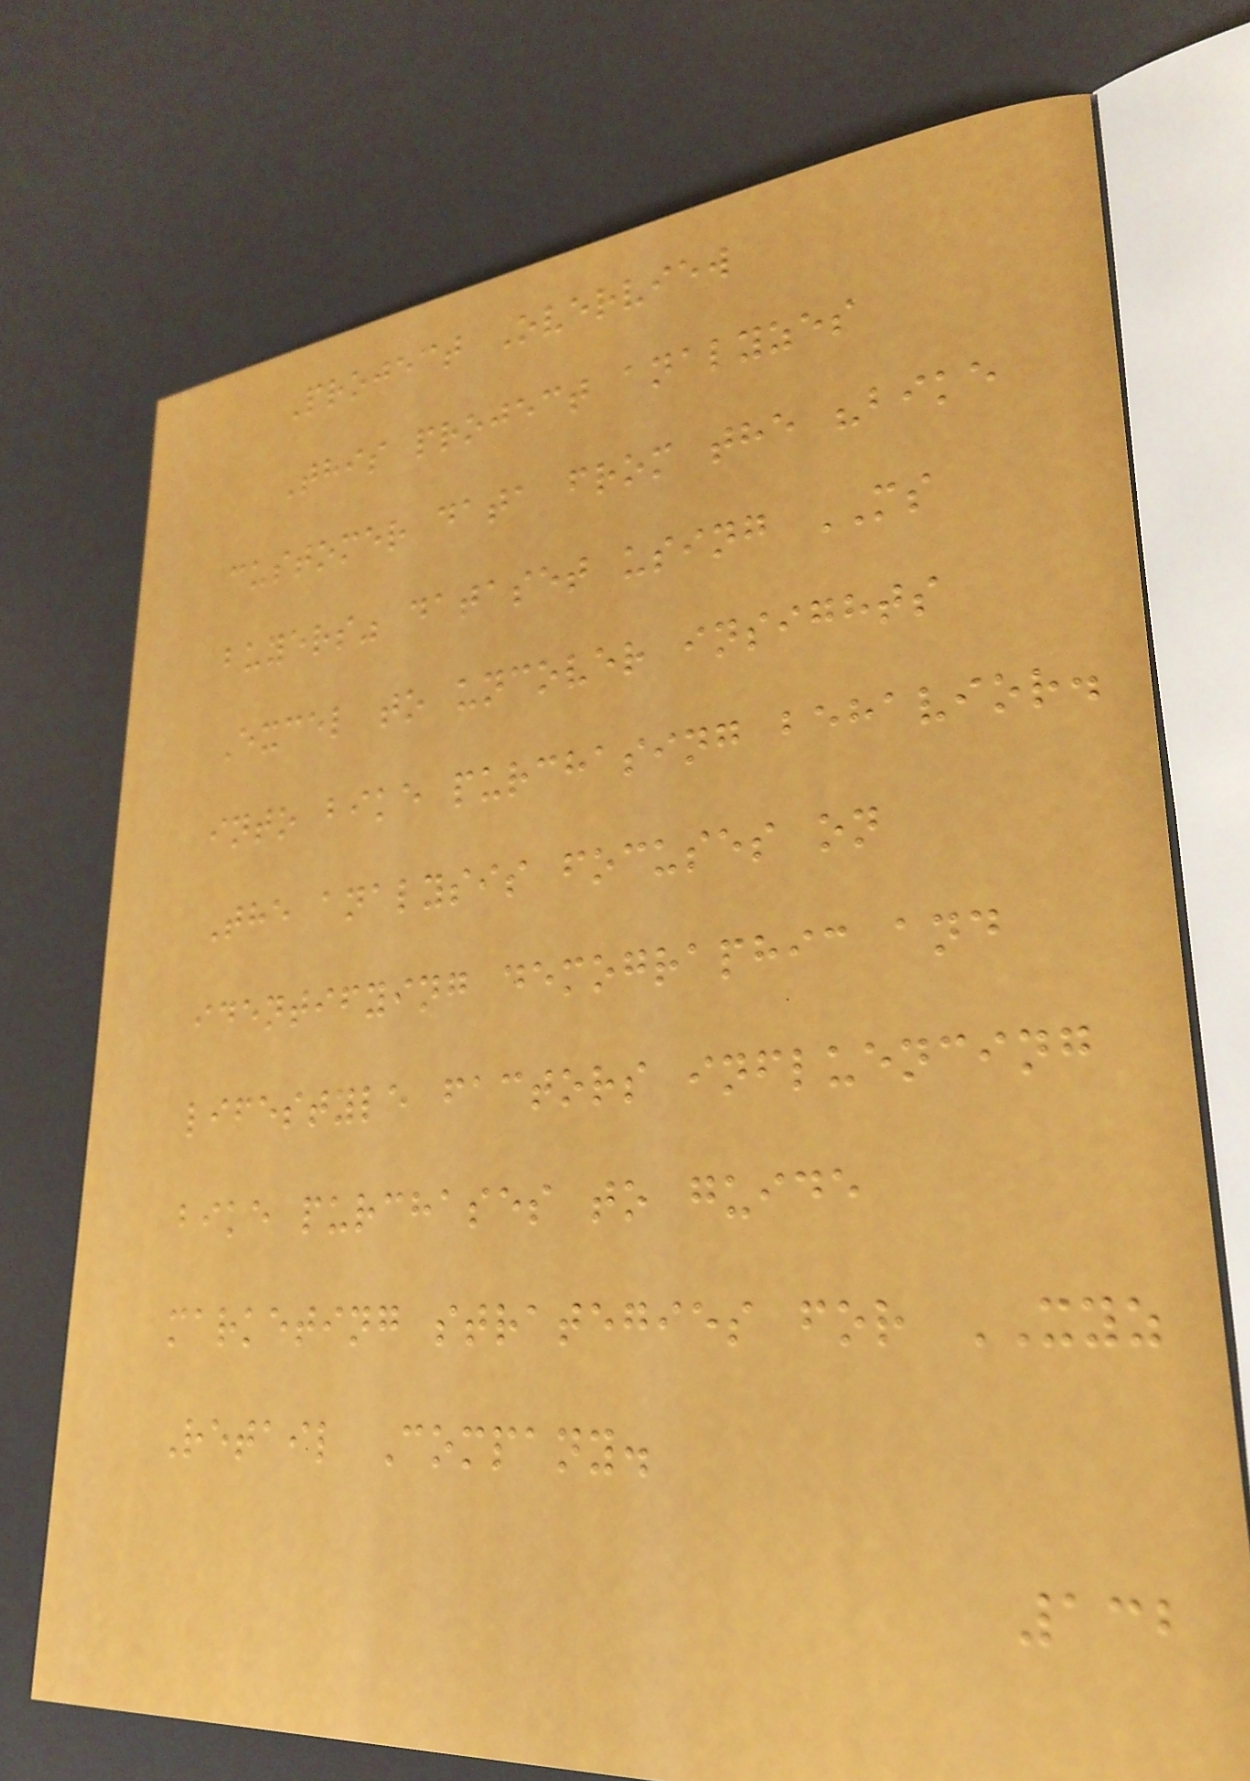Project Overview
This project analyzes
customer data from the "bike
buyers" dataset using MS
Excel to uncover insights
into bike purchasing behavior.
The analysis focuses on
identifying demographic and
lifestyle factors influencing
bike purchases to guide
marketing strategies for XYZ
Retail Company.
132
